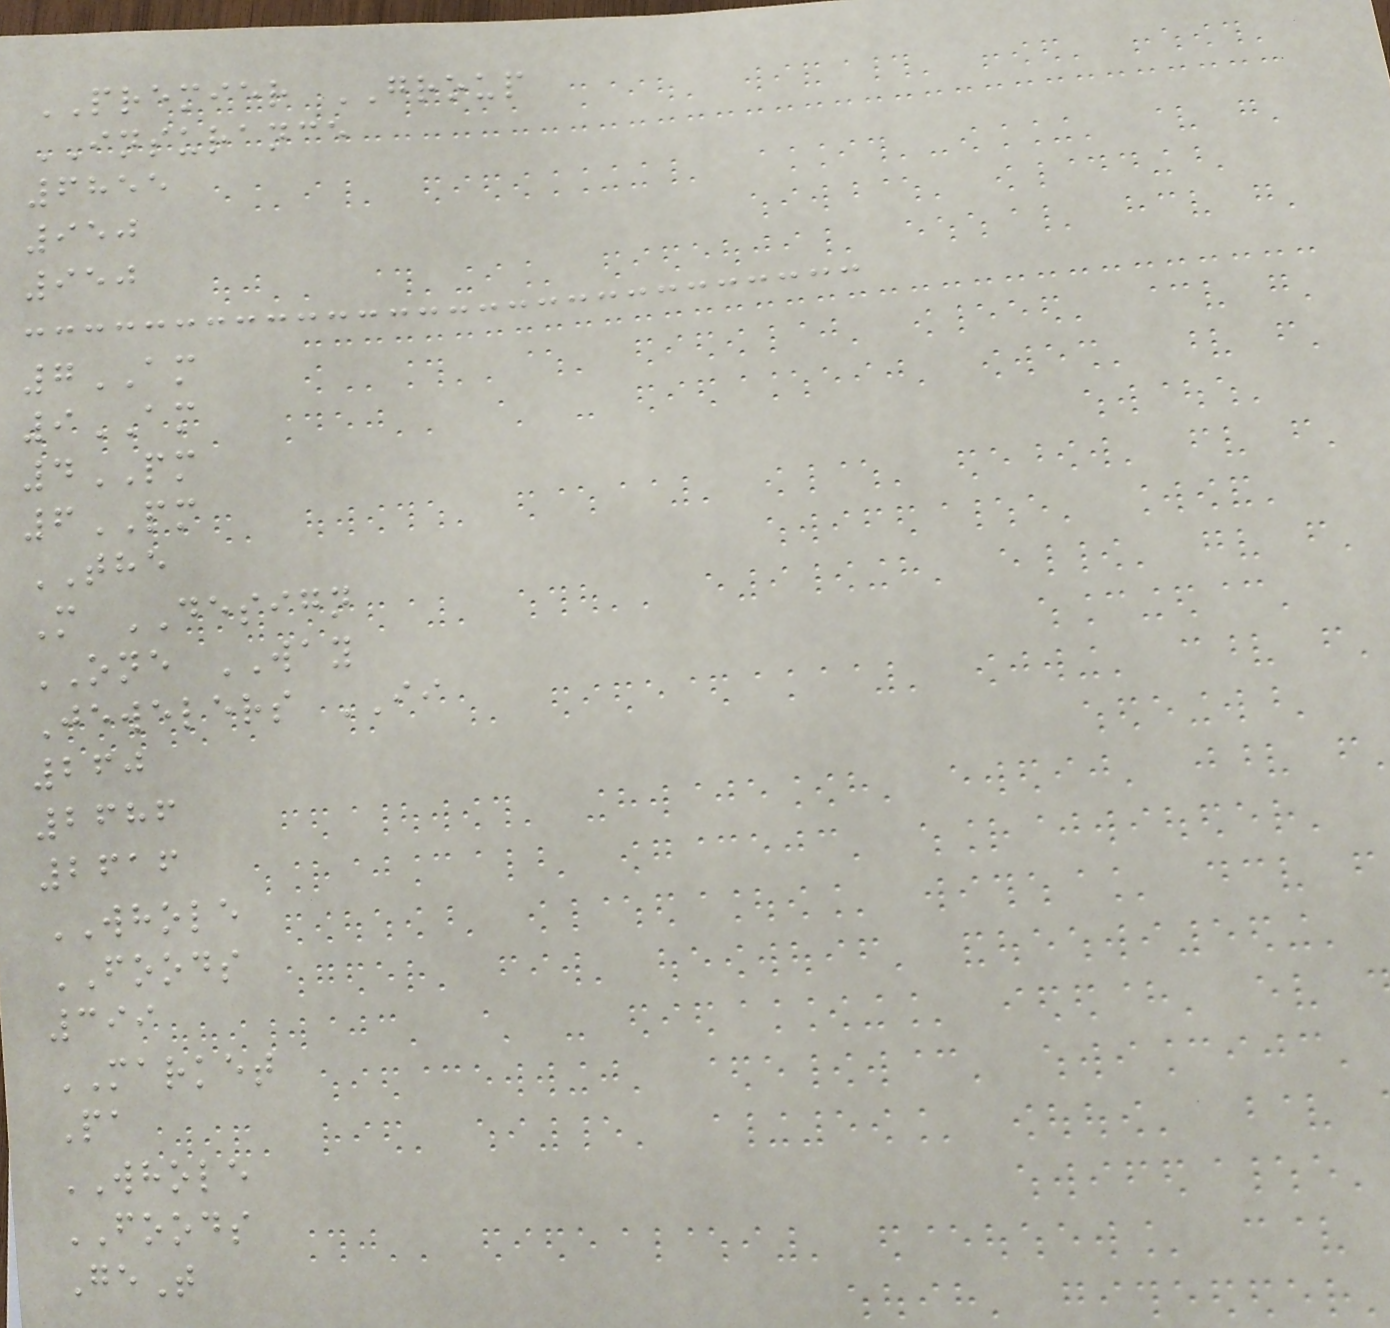PREMIER GROUP
INSURANCE
6855
950
950
7AM
9AM
4PM
6PM
THE
M DESIGN
ONE WAY
Jewelers II
260
2686
2616
WHOLE
FOODS
399
MARKET
Pa
WHOLE
FOODS
GeT
